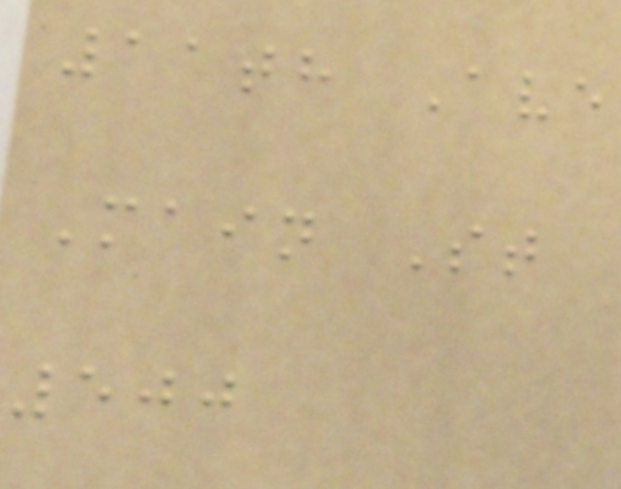11th Ave
Main St
500
